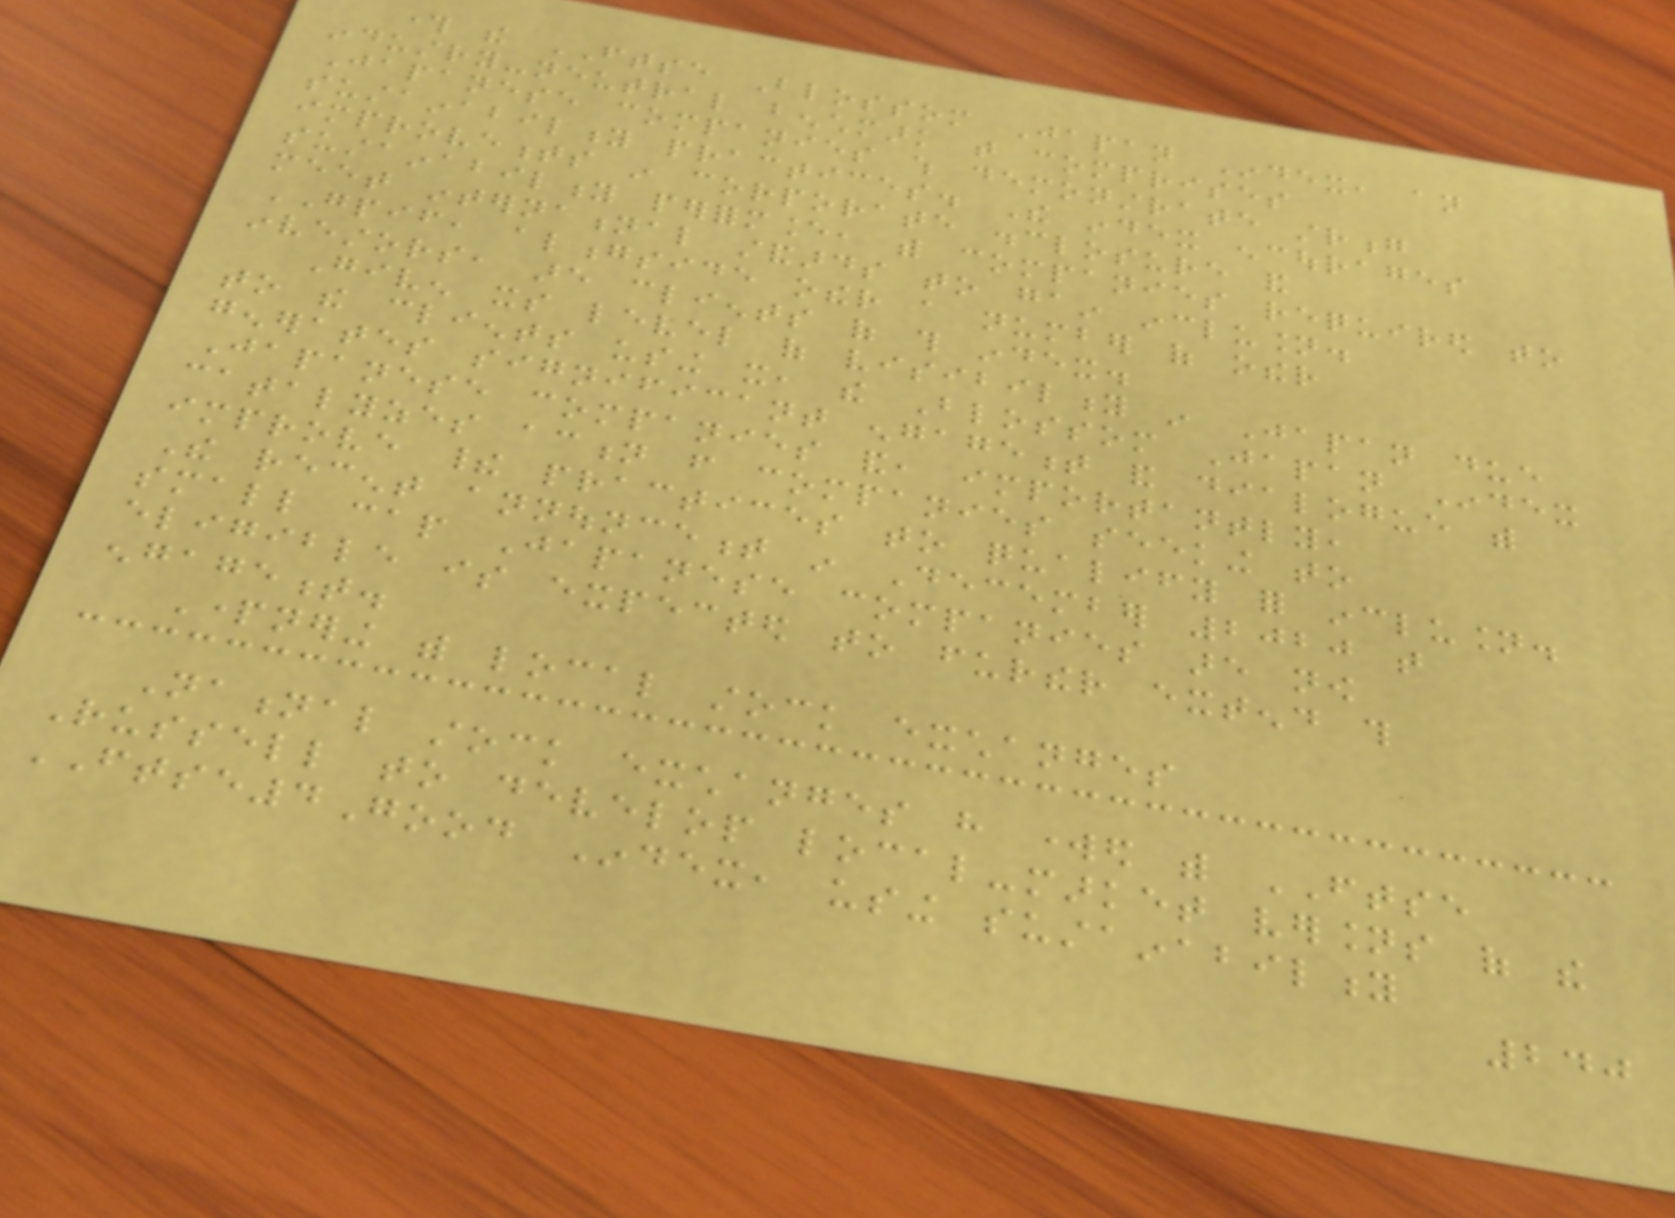through the FTSE Blossom Japan Index, an
industry-neutral benchmark that comprises
Japanese companies which demonstrate strong
sustainability practices. The index encourages
improvements in corporate disclosure and
sustainability performance, with companies required to
meet international standards to gain inclusion.
GPIF, alongside other a number of other
investors, are clients of this index.
Given its level of visibility in Japan due
to the clients using it, the Blossom Japan Index
generates significant engagement and dialogue with
Japanese companies and, importantly,
catalyzes action from companies seeking to
improve their practices to qualify for inclusion.
The recent announcement in December 2020 that
small cap Japanese companies are now
eligible is expected to further extend this
engagement.
Partnering with local stock exchanges
National stock exchanges have worked with FTSE
Russell to develop local-market versions of the
FTSE4Good Index, using sustainability
240
